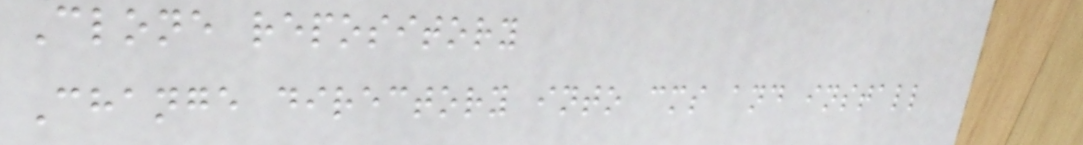Clone repository
Change directory into cms and install
